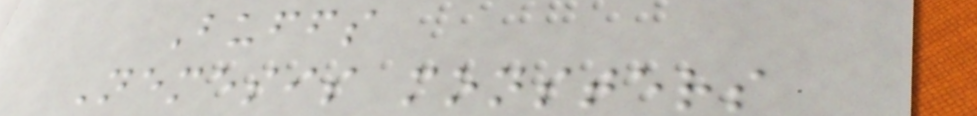Buffs
Nemesis monsters
